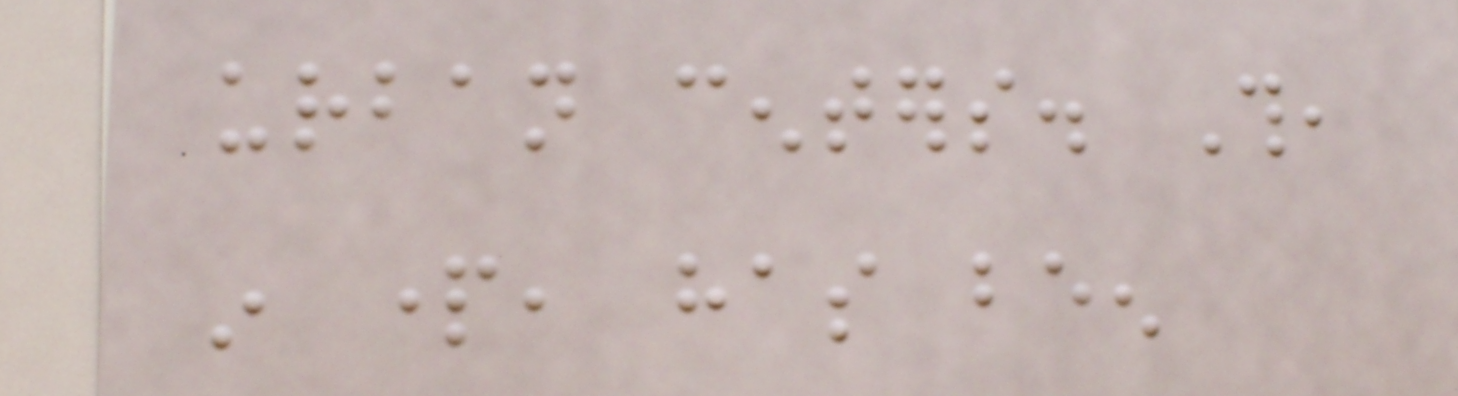urban centers. This,
in part, has been
